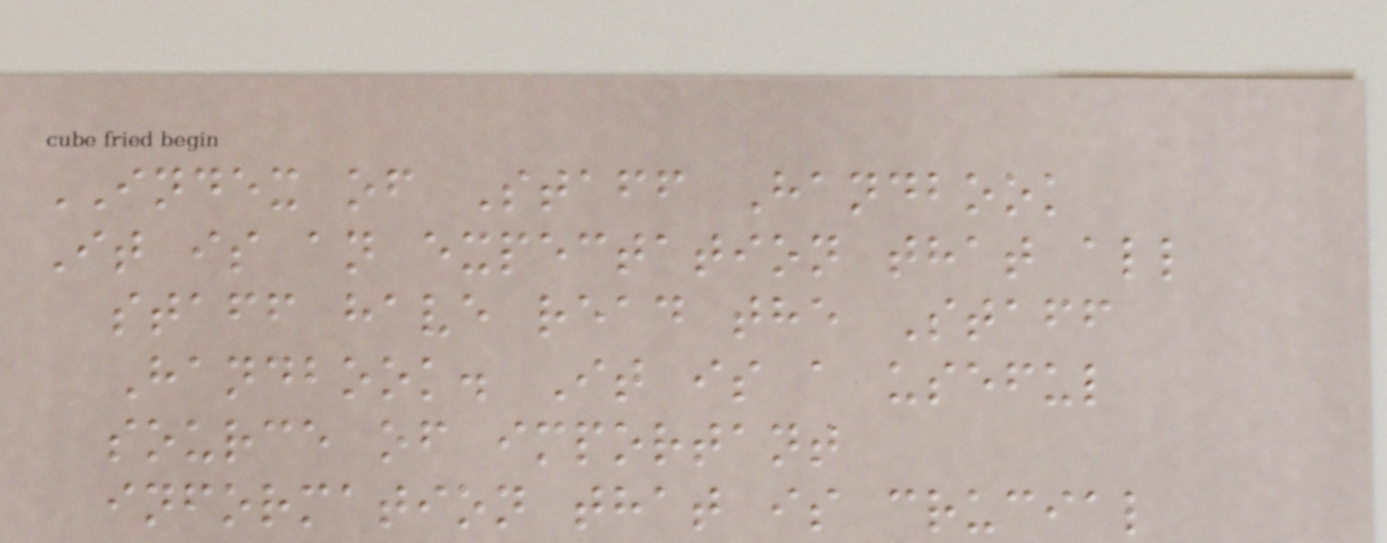INDEX of Staff Handbook
It is an expectation that all
staff have read the Staff
Handbook. It is a useful
source of important
information that is crucial
